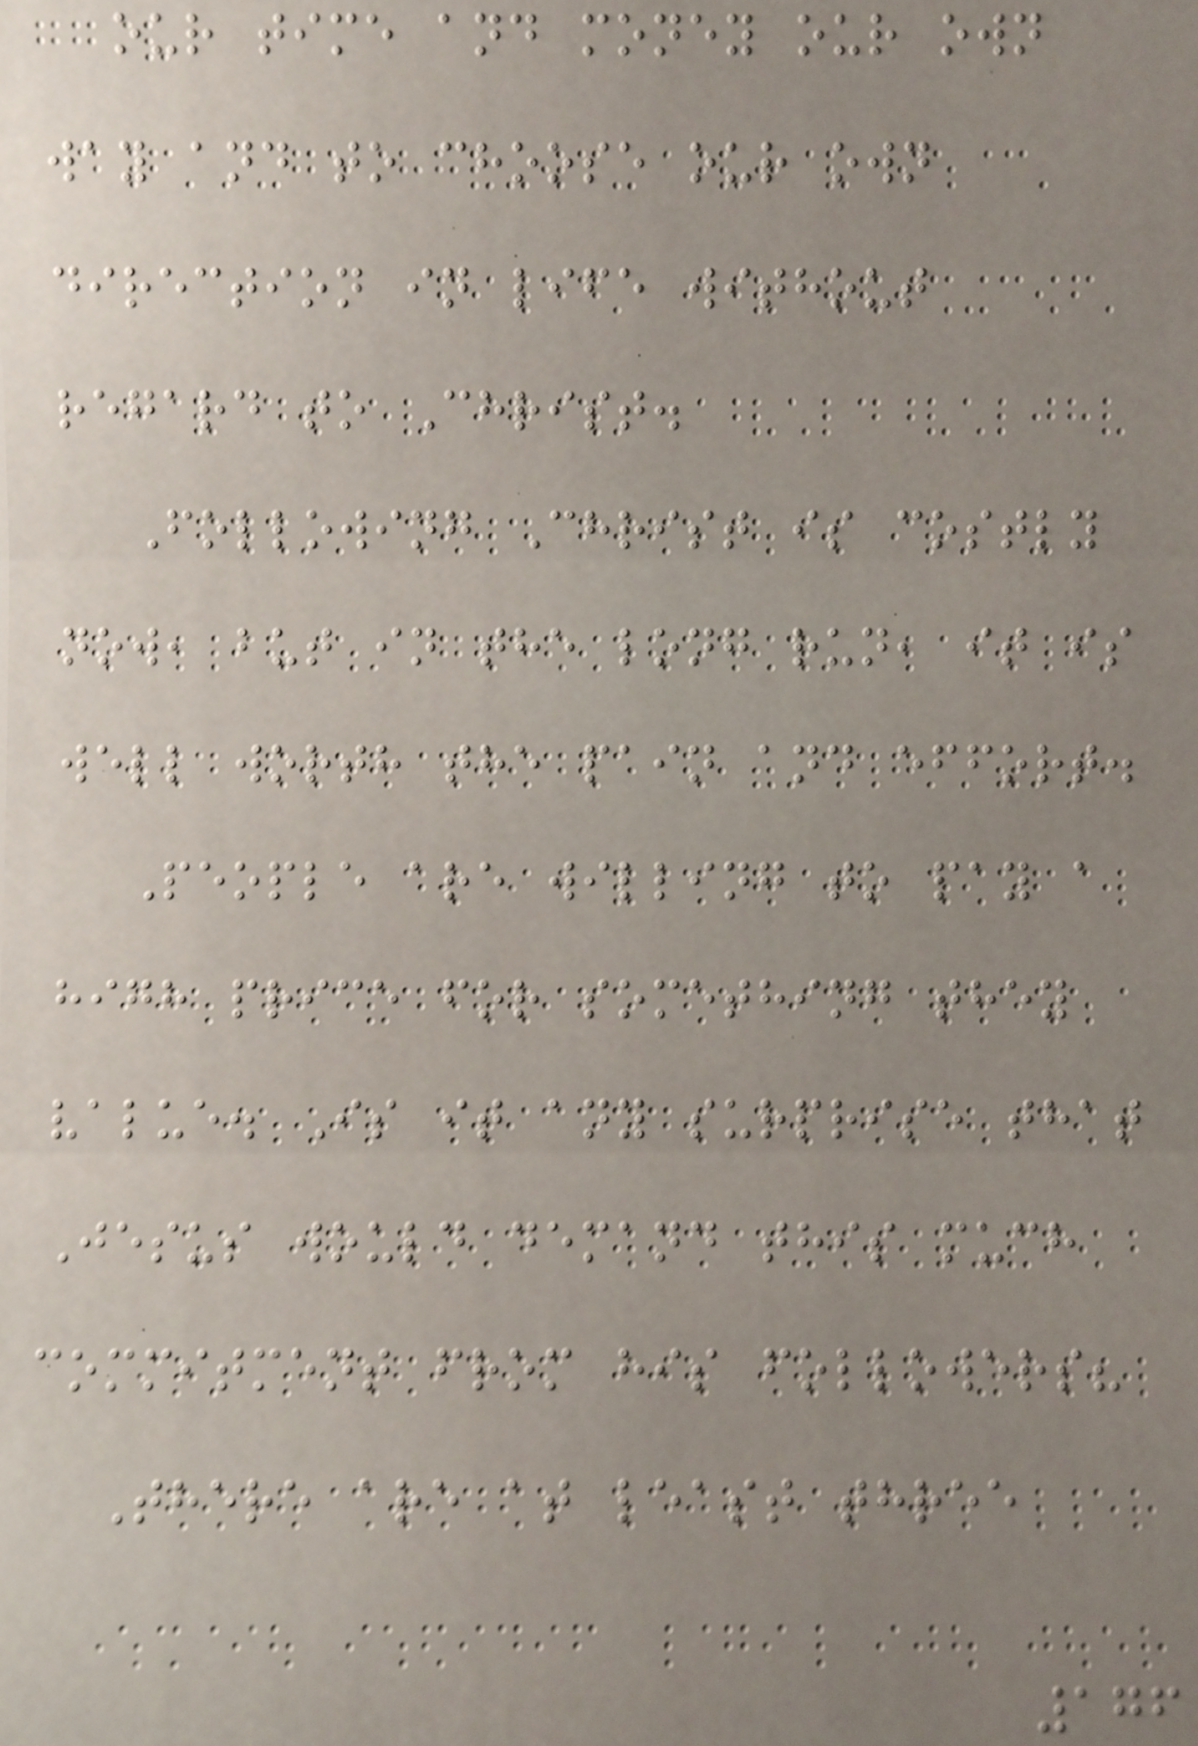our time and money our own
way and to choose our own
direction in life without
regard to Christ.
Following Christ is costly
now, but in the long run, it is
well worth the pain and effort.
People are willing to pay a
high price for something they
value. Is it any surprise that
Jesus would demand this much
commitment from his followers?
There are at least three
176
